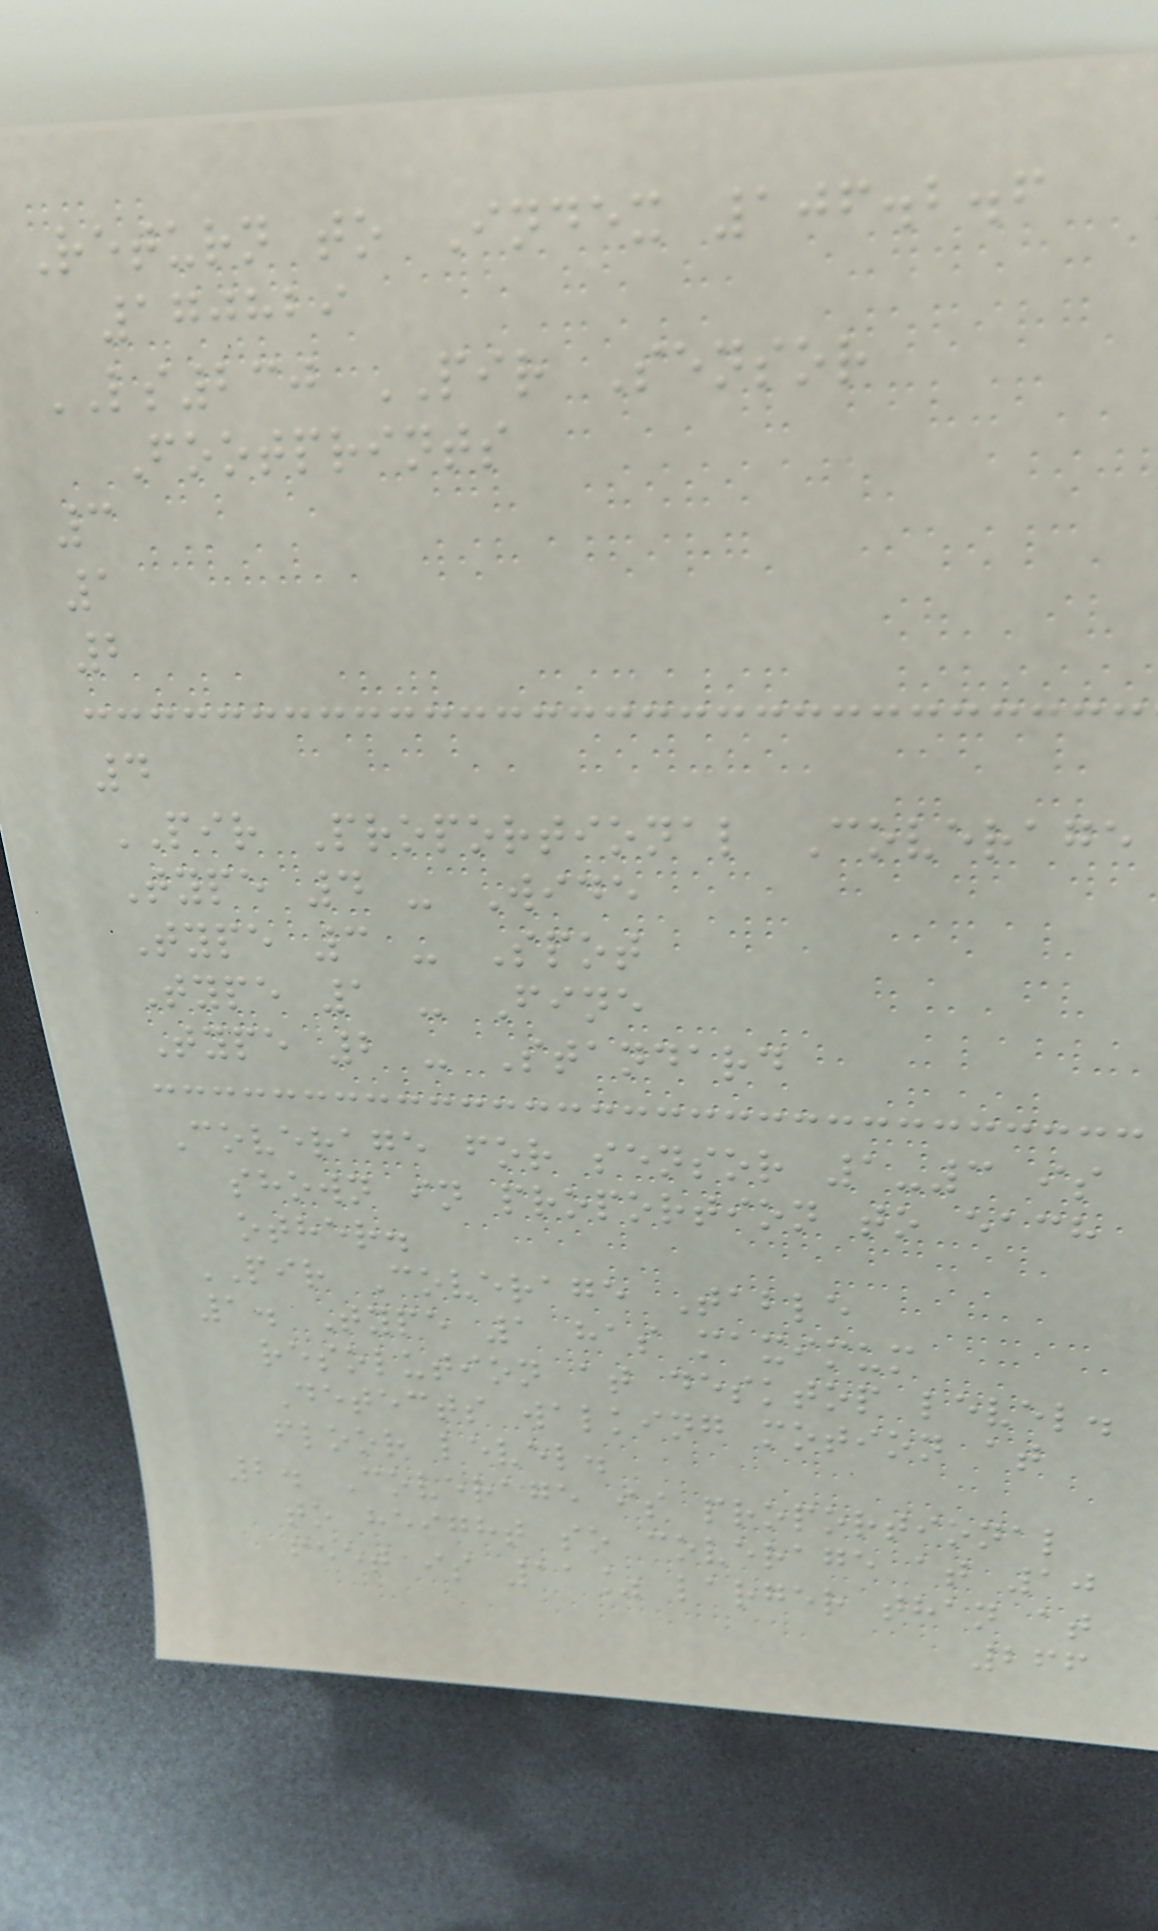Return to Index 106.2.6
170829
LS230 PIR Sensor
Footprints
3
1
2
4
PIR Proportional Coverage
Type 4 - Wide
Type 3 - Spot
Type 1 - Fine
Type 2 - Standard
Coverage for sensor 1-3 is
shown in proportion to each
other.
PIR Coverage Table
1. Type 1 has maximum
resolution at desktop level.
Detects walking motion at
floor level.
2. Coverage is proportional
to height so coverage at 10
feet is 11% larger than at
266
